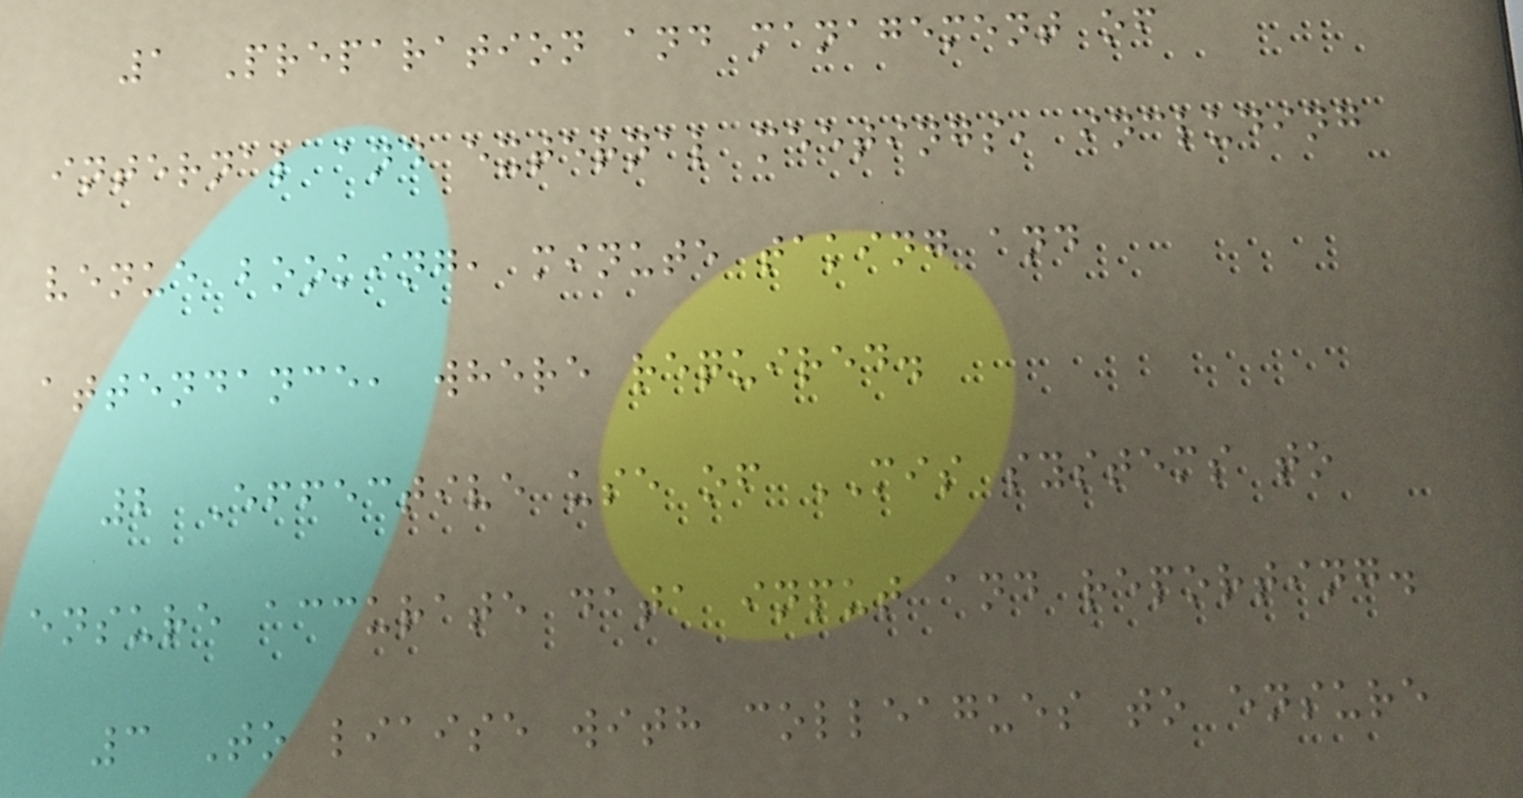1 Preparation and management of
internal and external meetings, including
venue booking, minute taking and
attendance, where required.
2 Effective use of MIS systems to
ensure accurate data input and reporting.
3 To liaise with colleagues to ensure
